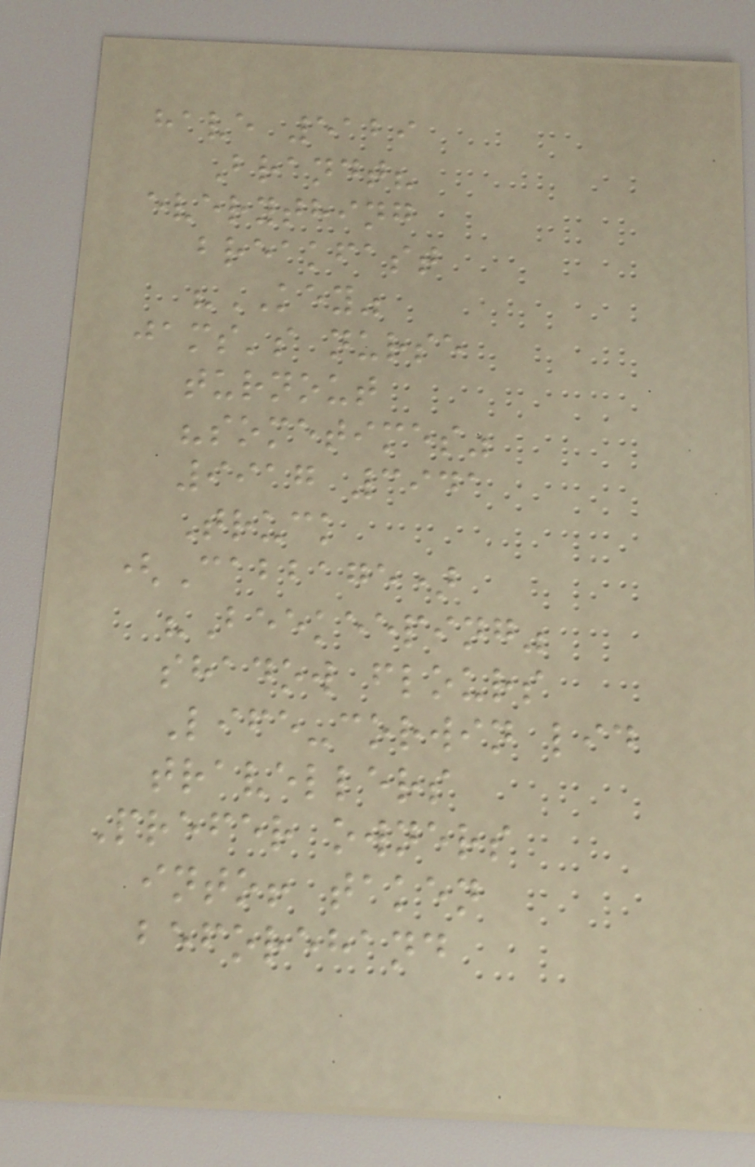have 5129
Brandt?
everything
breakfast
"KEY"
jams's nurse
turnout
"sometimes"
9917 3941
Truck
(Cabbage)
"Beekeeping"
shadow flours
Life-corwin lid
travellers
Prefer owners
into! taken
beforehand
